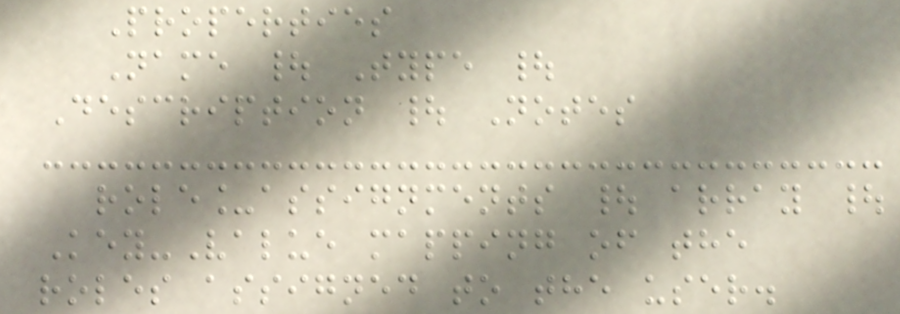Properties
Name | Type |
Description | Notes
role_assignments | array |
Key-Value mapping of the
roles assigned to the user.
